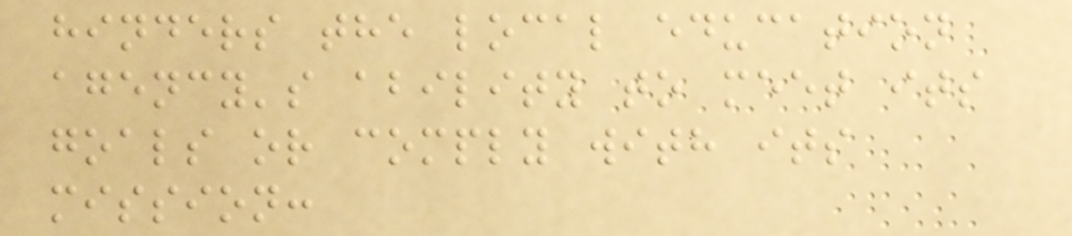hinders the local education
agency's ability to meet its
goals or comply with its
mission:
